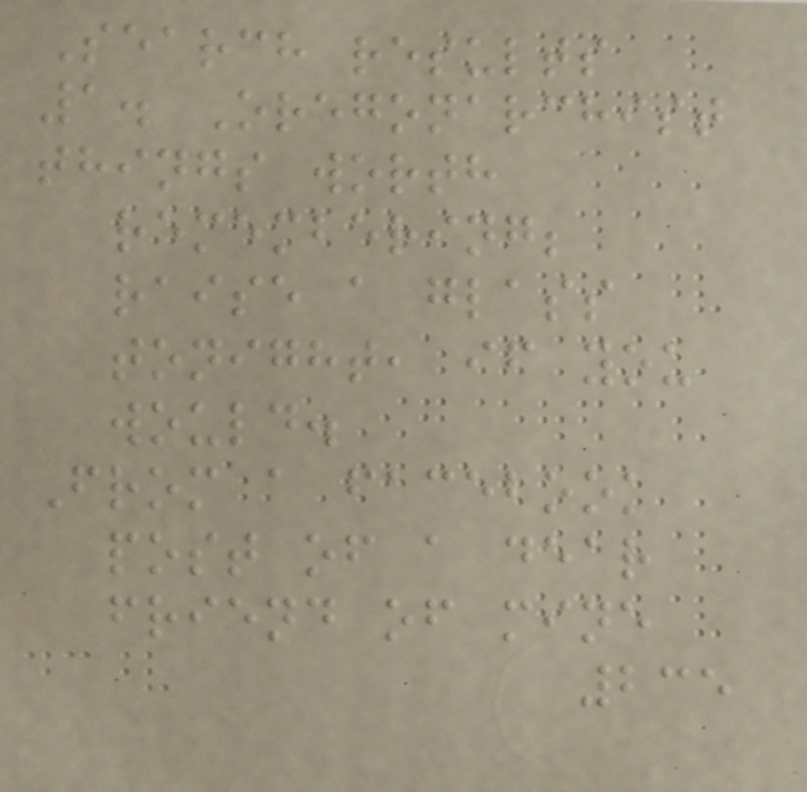Search results
1. Oregonarchist
things worth
remembering;
raise a glass
tonight, if you
would.
From a facebook
post of a dear
friend of mine
235
